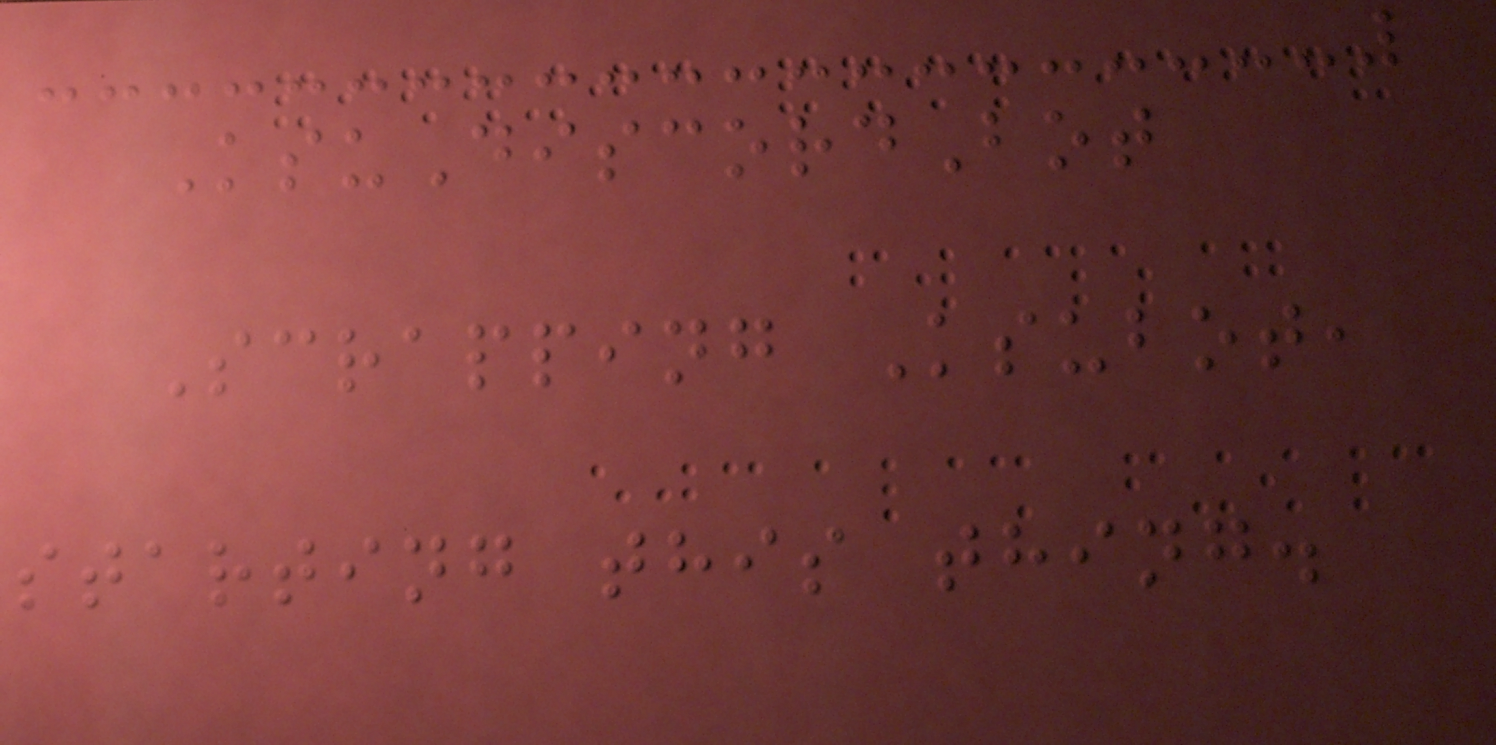KsuDiscordBot
Scrapping Ksubot,
starting this thing.
